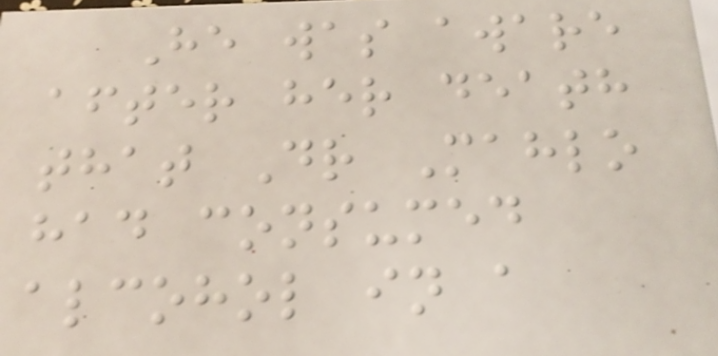He was aware
after her death
that Dr Mahlo
had consumed
alcohol in a
